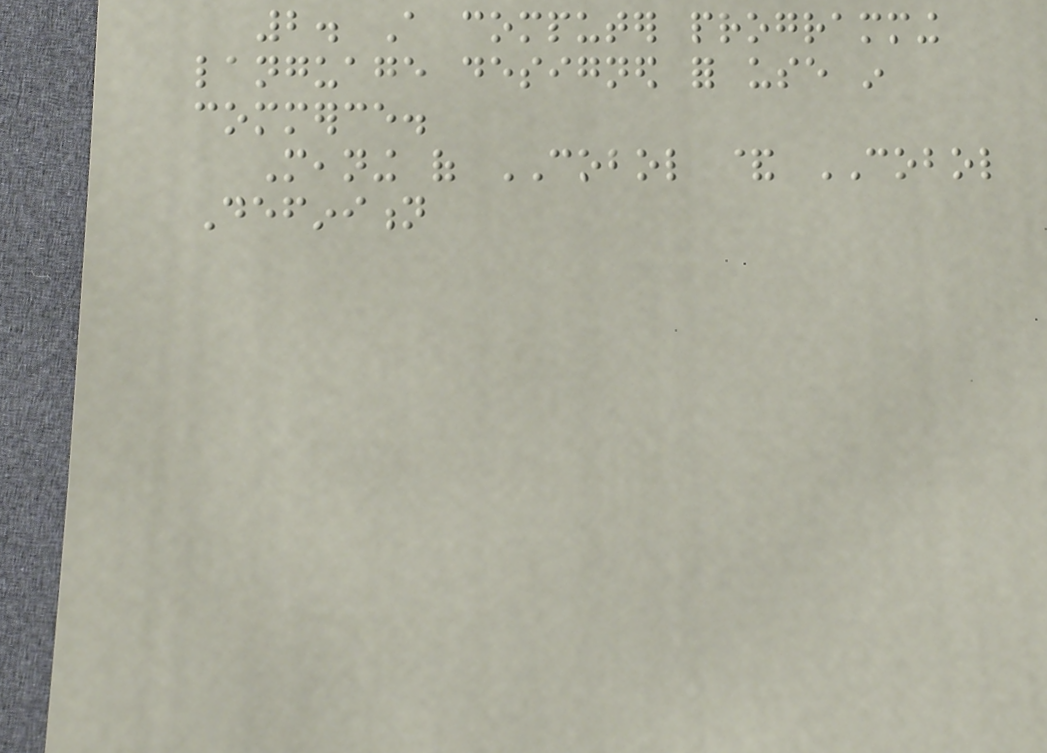2. A computer programming
language designed for use in
commerce.
Meaning of COBOL & COBOL
Definition
